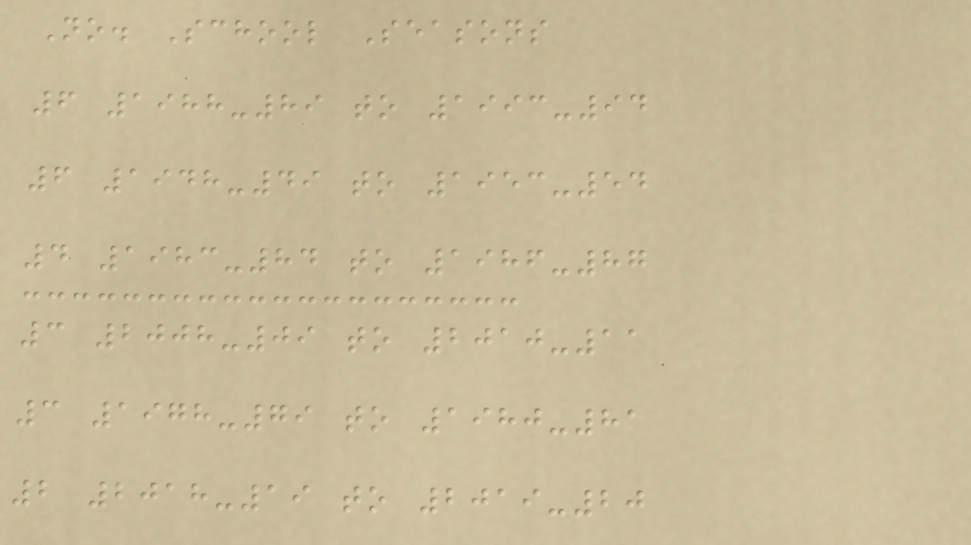No. School Seasons
6 1988-89 to 1993-94
6 1948-49 to 1953-54
4 1983-84 to 1986-87
3 2008-09 to 2010-11
3 1978-79 to 1980-81
2 2018-19 to 2019-20
